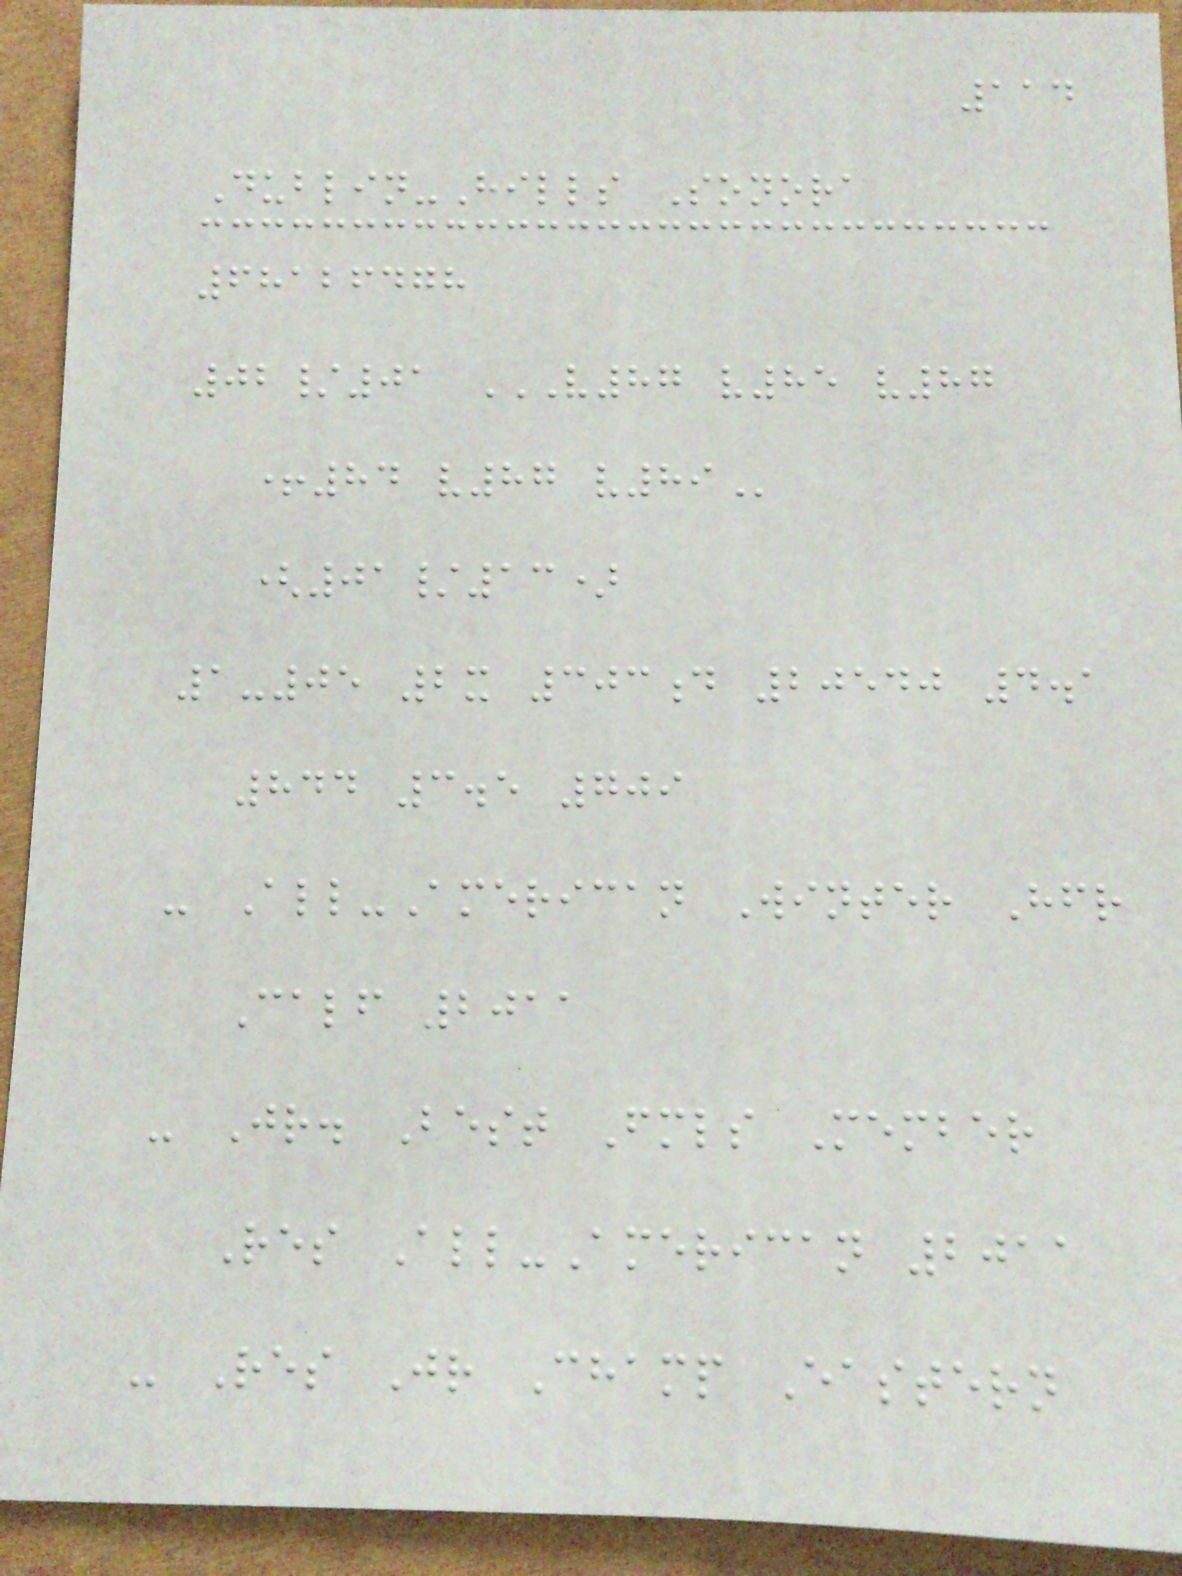114
Dublin-Hills Sonora
68126478
02/01 V87 V85 V87
+84 V87 V89
(01/13)
1-05 2x 303d 20540 4.1
844 3.5 709
- All-American Winter Hfr
Calf 2011
- Jr. Best Fmls Member
Res All-American 2011
- Res Jr Champ Eastern
